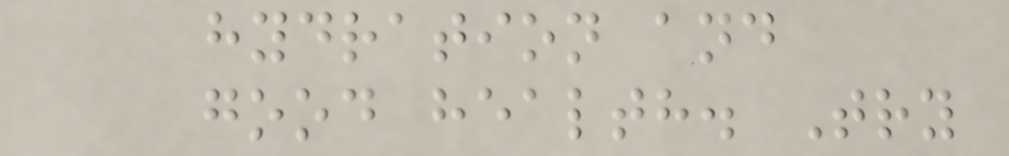hydration and
good health. Try
